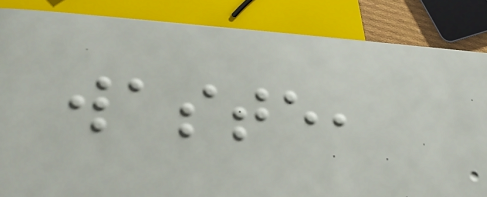waste,
